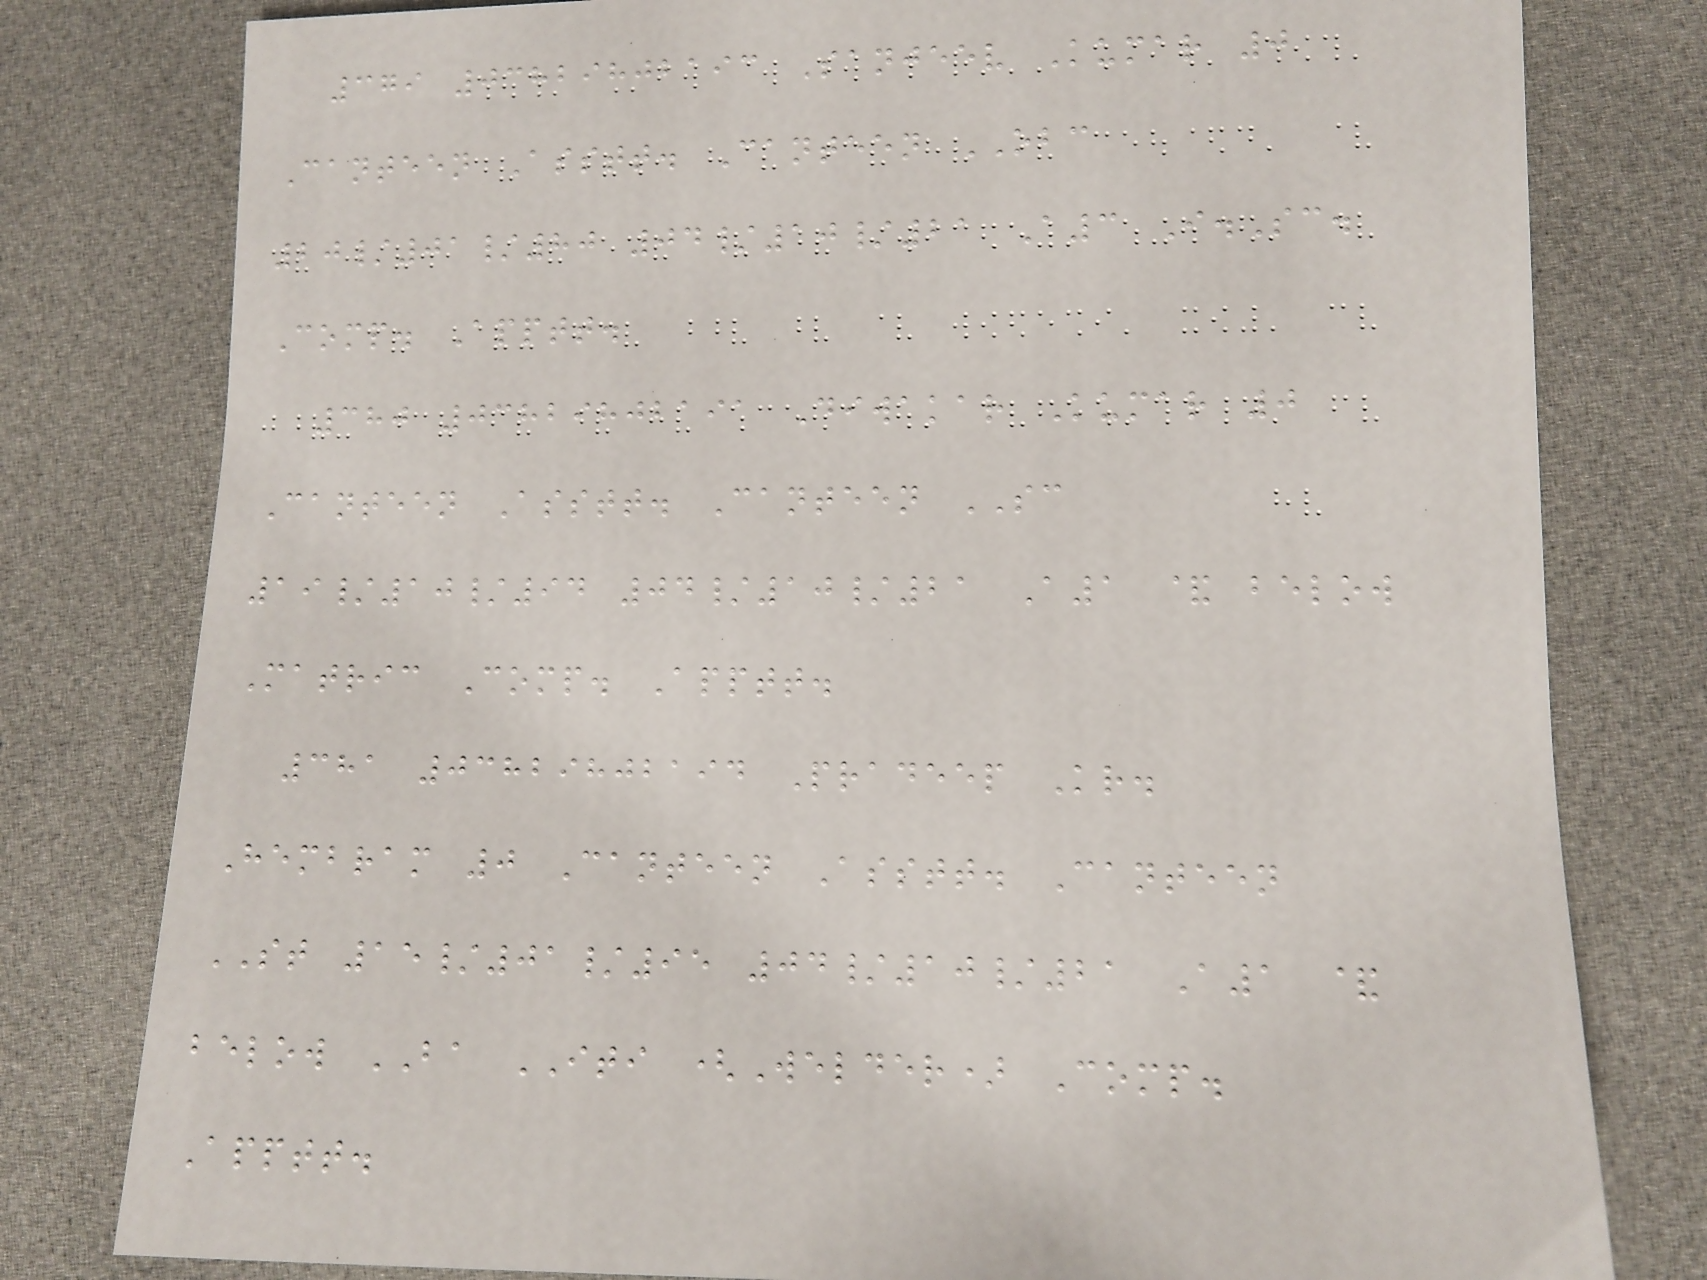379 03829802193 Sanjeev Kumar 0
Canteen Asstt. Canteen OBC
20/01/80 04/10/21 A3 I.Sc.
Comp. Apptt.
380 03829802191 Diwakar Kumar 0
Canteen Asstt. Canteen SC
19/10/94 04/10/21 A1 & below
Matric Comp. Apptt.
381 03829802194 Pradeep Kr.
Hembram 0 Canteen Asstt. Canteen
ST 15/01/95 04/10/21 A1 &
below BA ITI (Welder) Comp.
Apptt.
